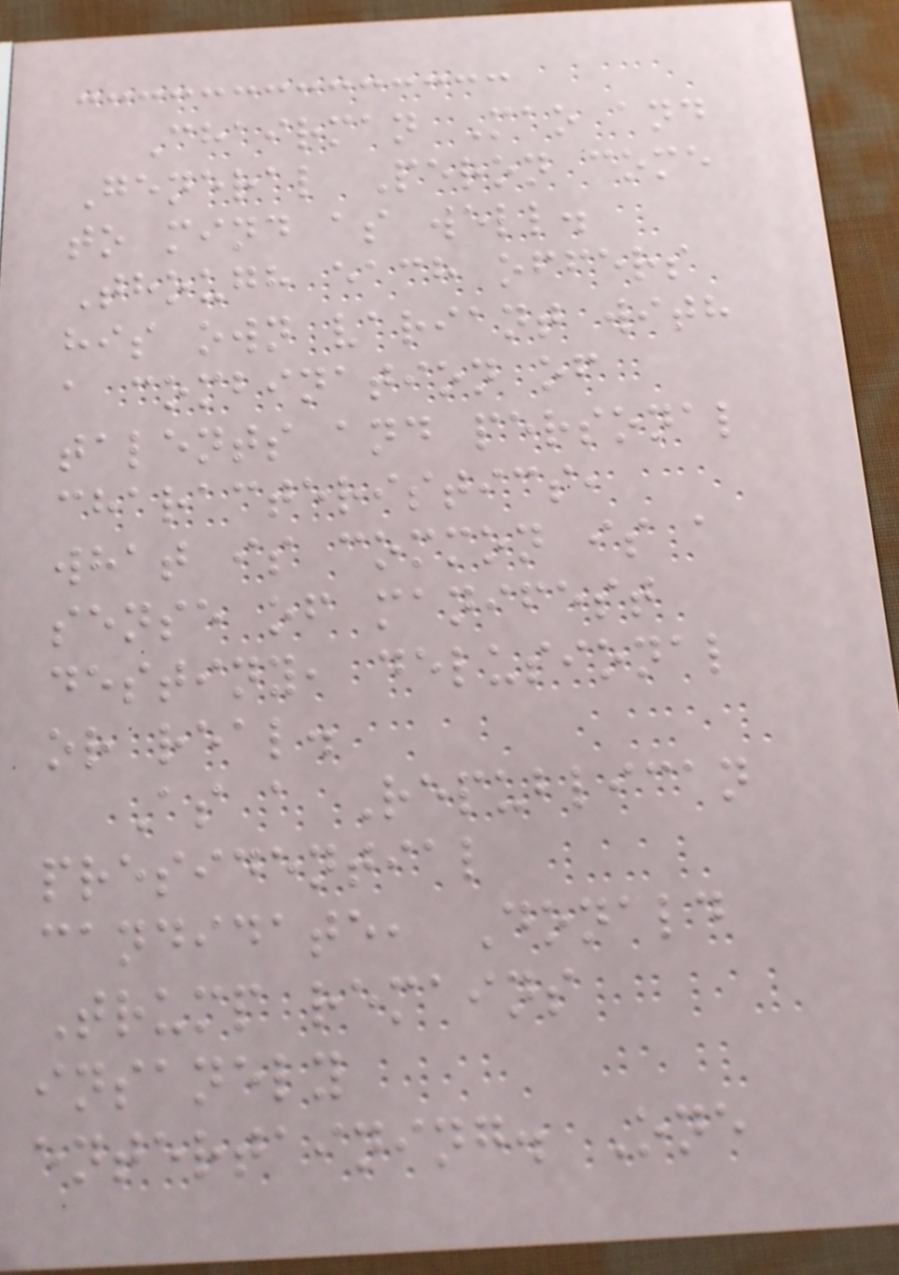Chairman Mao and
General Peron come
to mind as well.
Though each offers
his own variant with
a combination of
talents and personal
characteristics,
what is common is a
sense of manifest
destiny, delusional
or real.
As a Republican
presidential
candidate, Donald
Trump remains
insanely
entertaining. One
